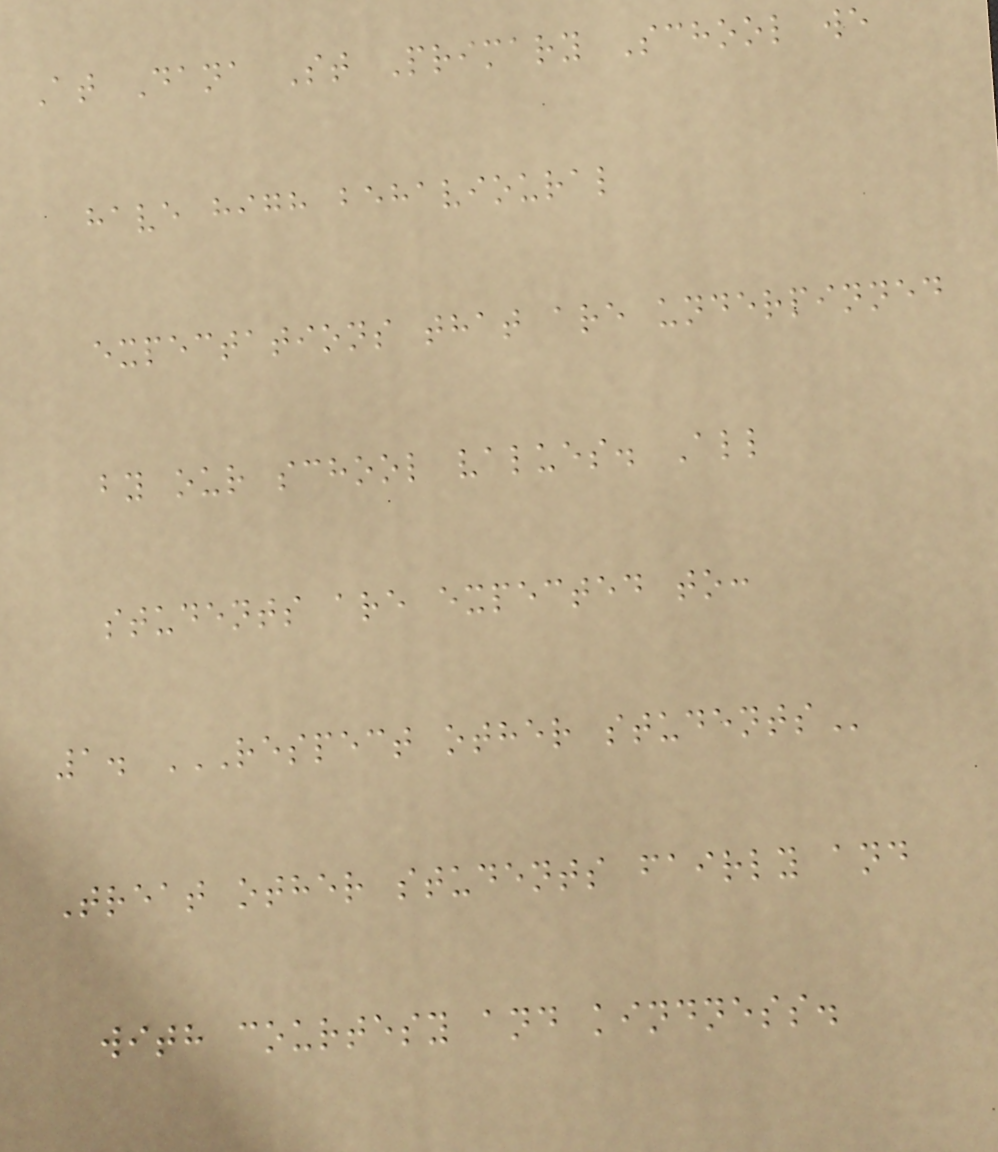At Dana St Primary School we
have high behavioural
expectations that are underpinned
by our school values. All
students are expected to:
1. RESPECT OTHER STUDENTS
Treat other students fairly and
with courtesy and kindness.
